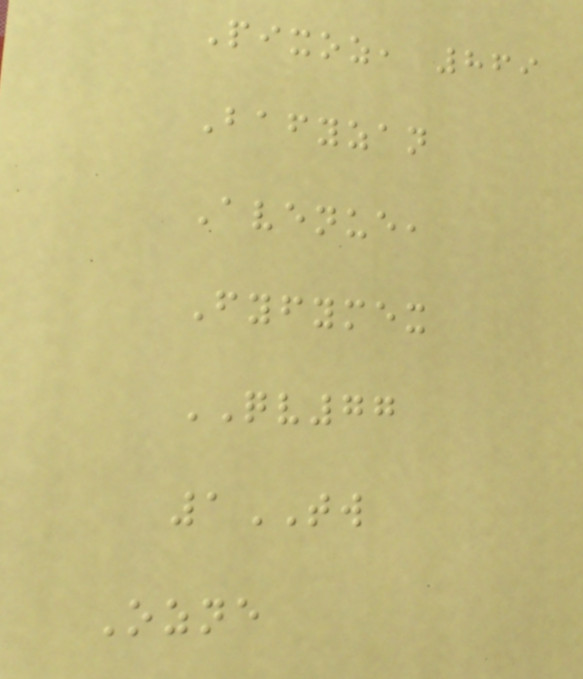Pixoz, 869
Bafyzan
Avenue,
Fyfymex
QV77
1TW
Ozne
